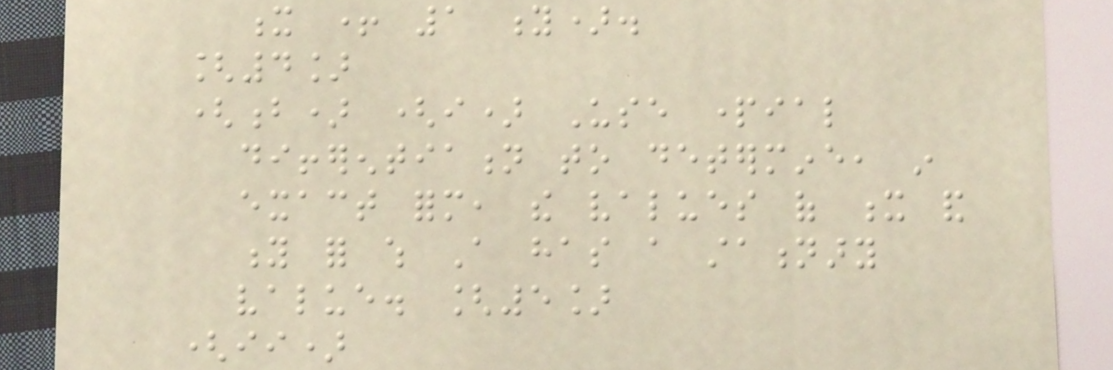x + 1 y).
[4]
(b) (i) Use partial
differentiation to determine, in
exact form, the values of x and
y for which A has a stationary
value. [5]
(ii)
